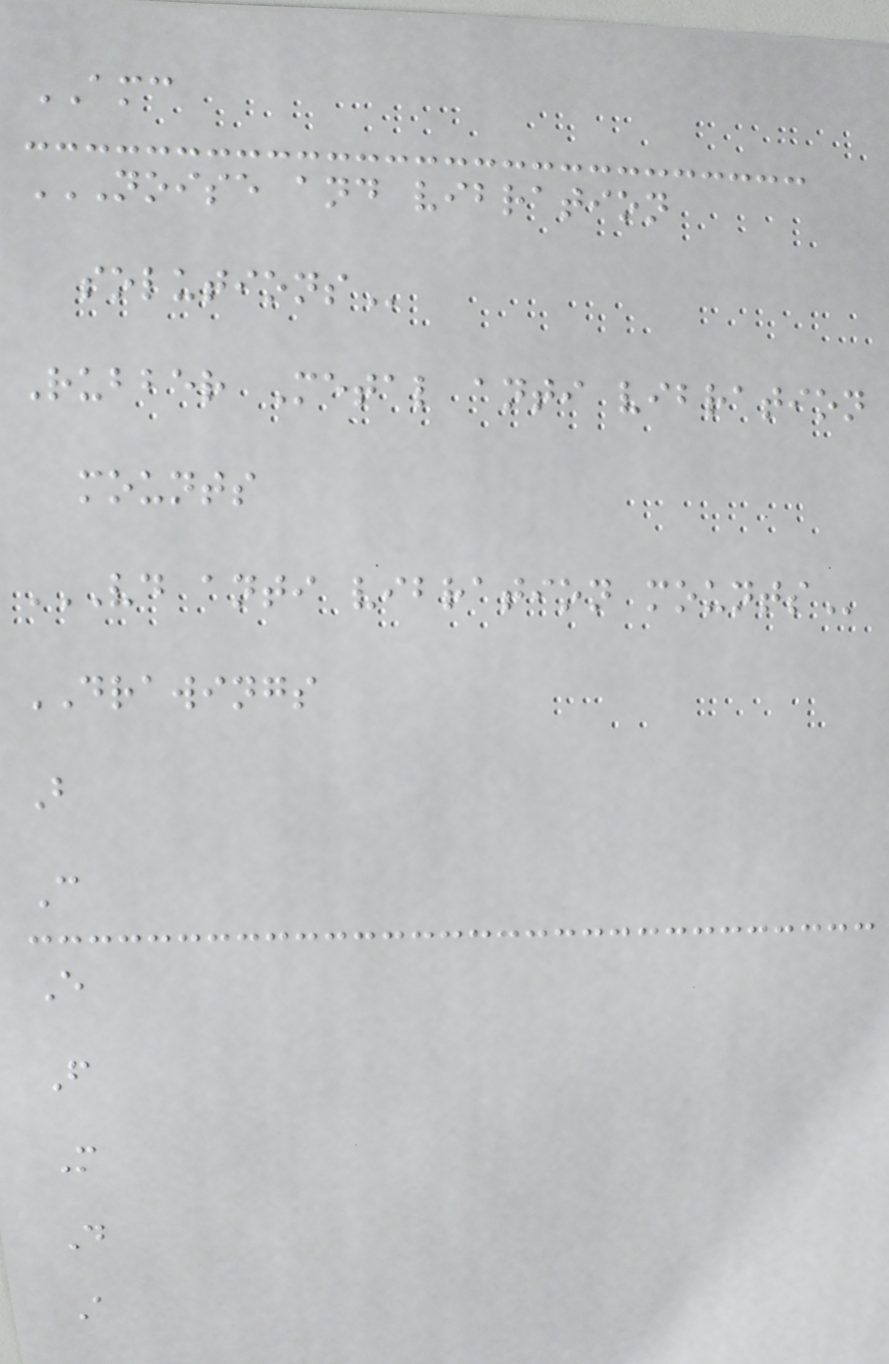AMC
NOISE AND VIBRATION
SOLUTIONS
Rubber Metal anti vibration
mounts
VD ANTI VIBRATION MOUNTS
DRAWINGS
B
C
E
F
M
D
A
